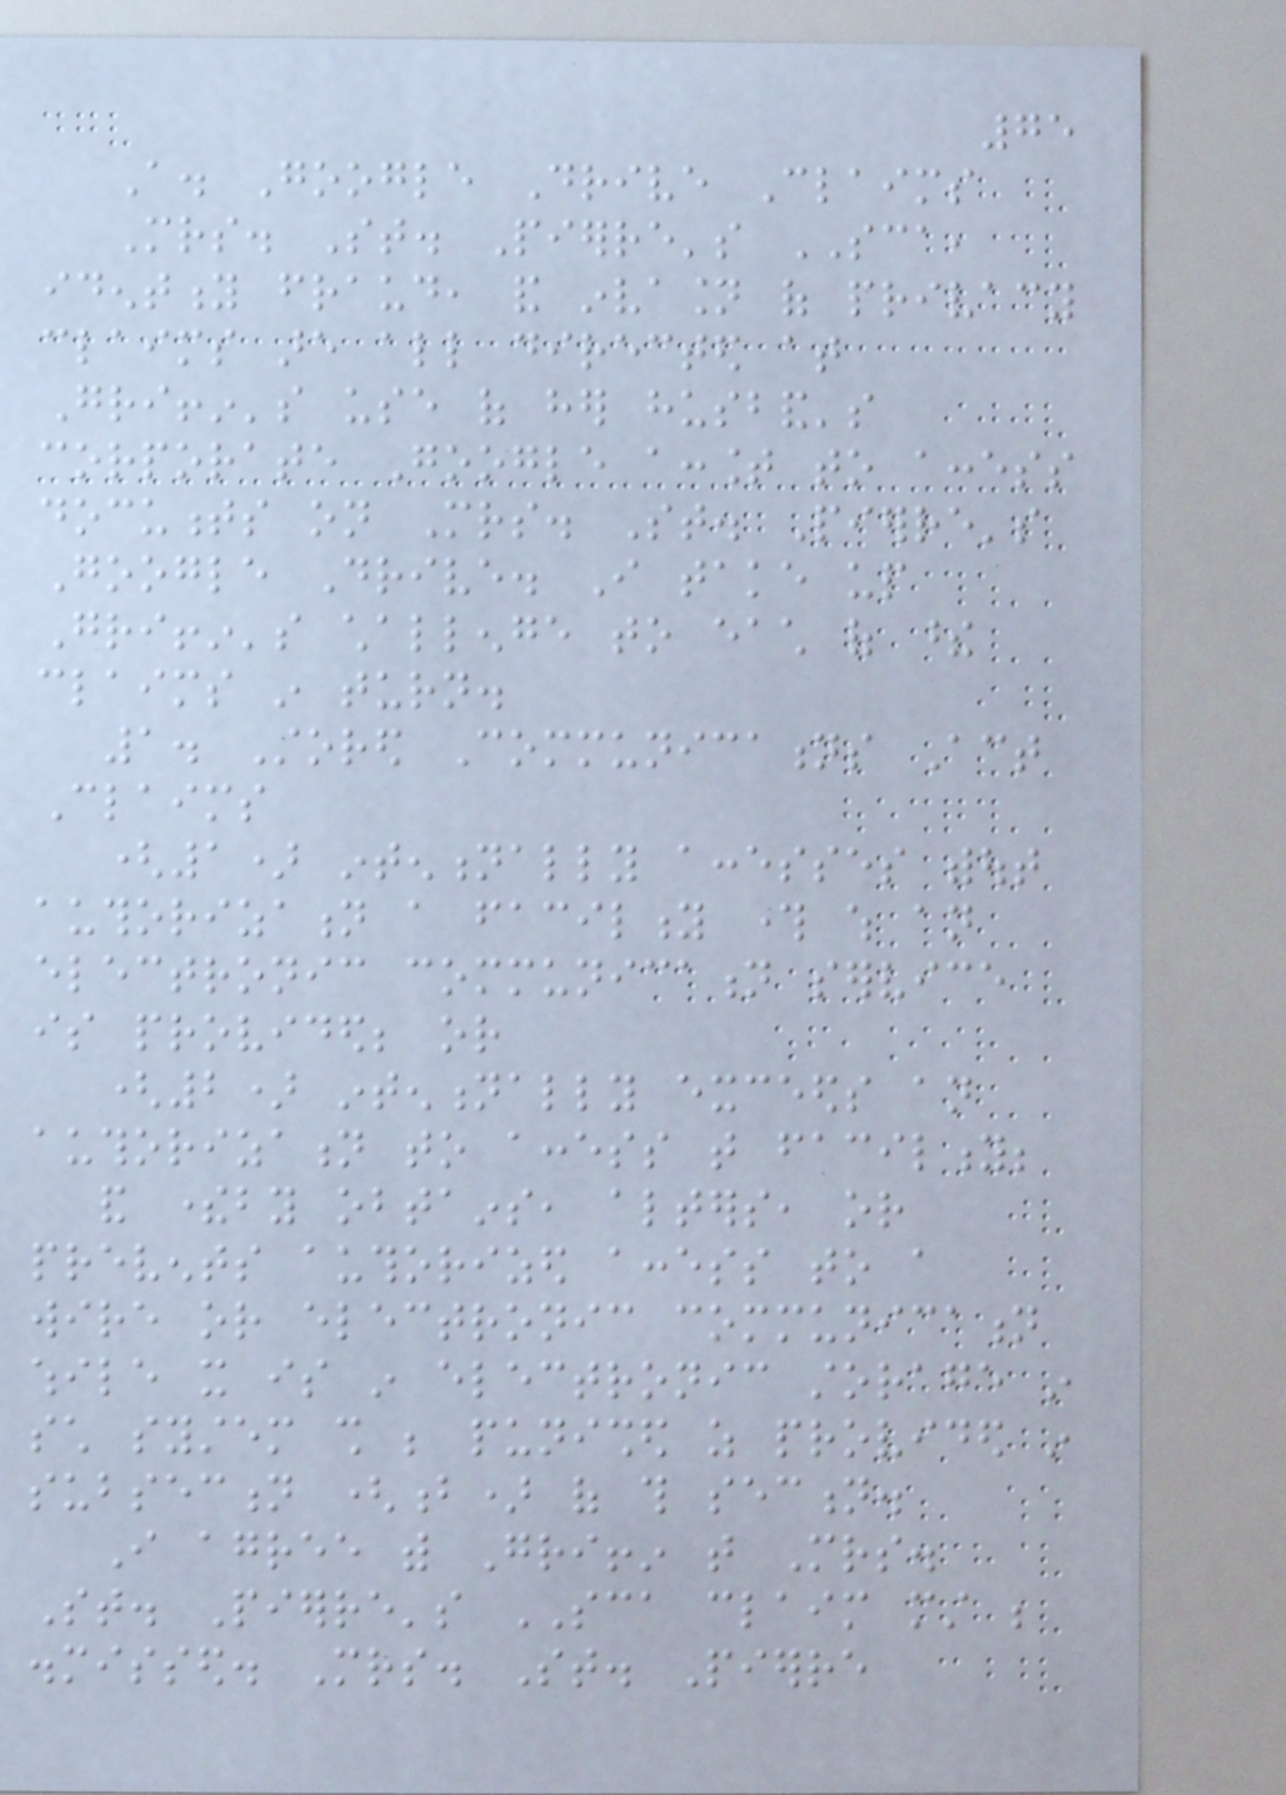75
A. Google Drive Claims
Mrs. St. Pierre's SCA,
identity fraud, and invasion of privacy
claims are all directed at
Griffin's use of her husband's
corporate Google account to access
documents on Mrs. St. Pierre's
Google Drive. I take up
Griffin's challenge to each of these
claims in turn.
1. Stored Communications Act
Claims
(1) intentionally accesses without
authorization a facility through which an
electronic communication service
is provided; or
(2) intentionally exceeds an
authorization to access that facility;
and thereby obtains, alters, or
prevents authorized access to a
wire or electronic communication
while it is in electronic storage in
such system shall be punished as provided in
subsection (b) of this section.
I agree with Griffin that Mrs.
St. Pierre's SCA claim must be
dismissed. Mrs. St. Pierre
